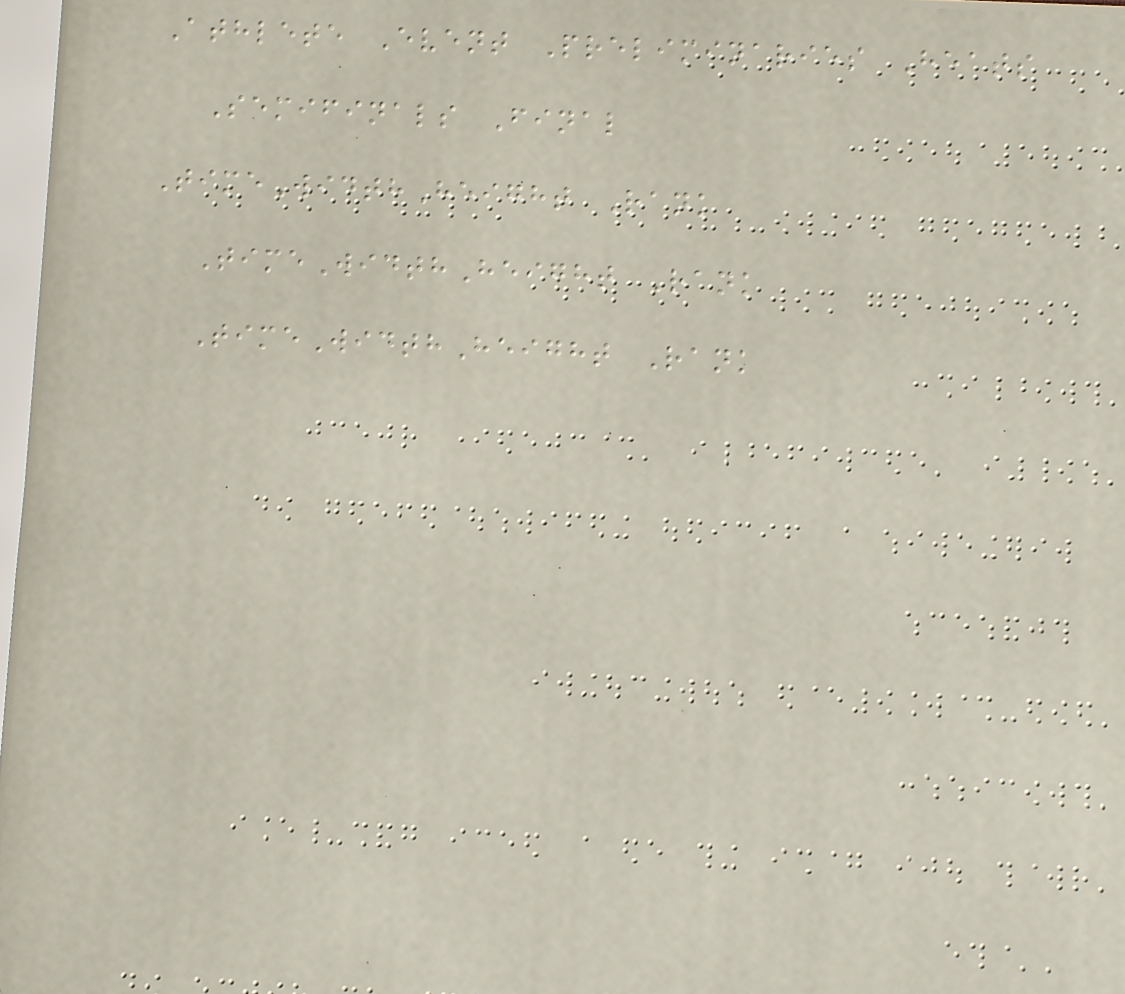Athlete Event Preliminaries Heats
Semifinals Final
TimeWidthHeight Rank
TimeWidthHeight Rank
TimeWidthHeight Rank
